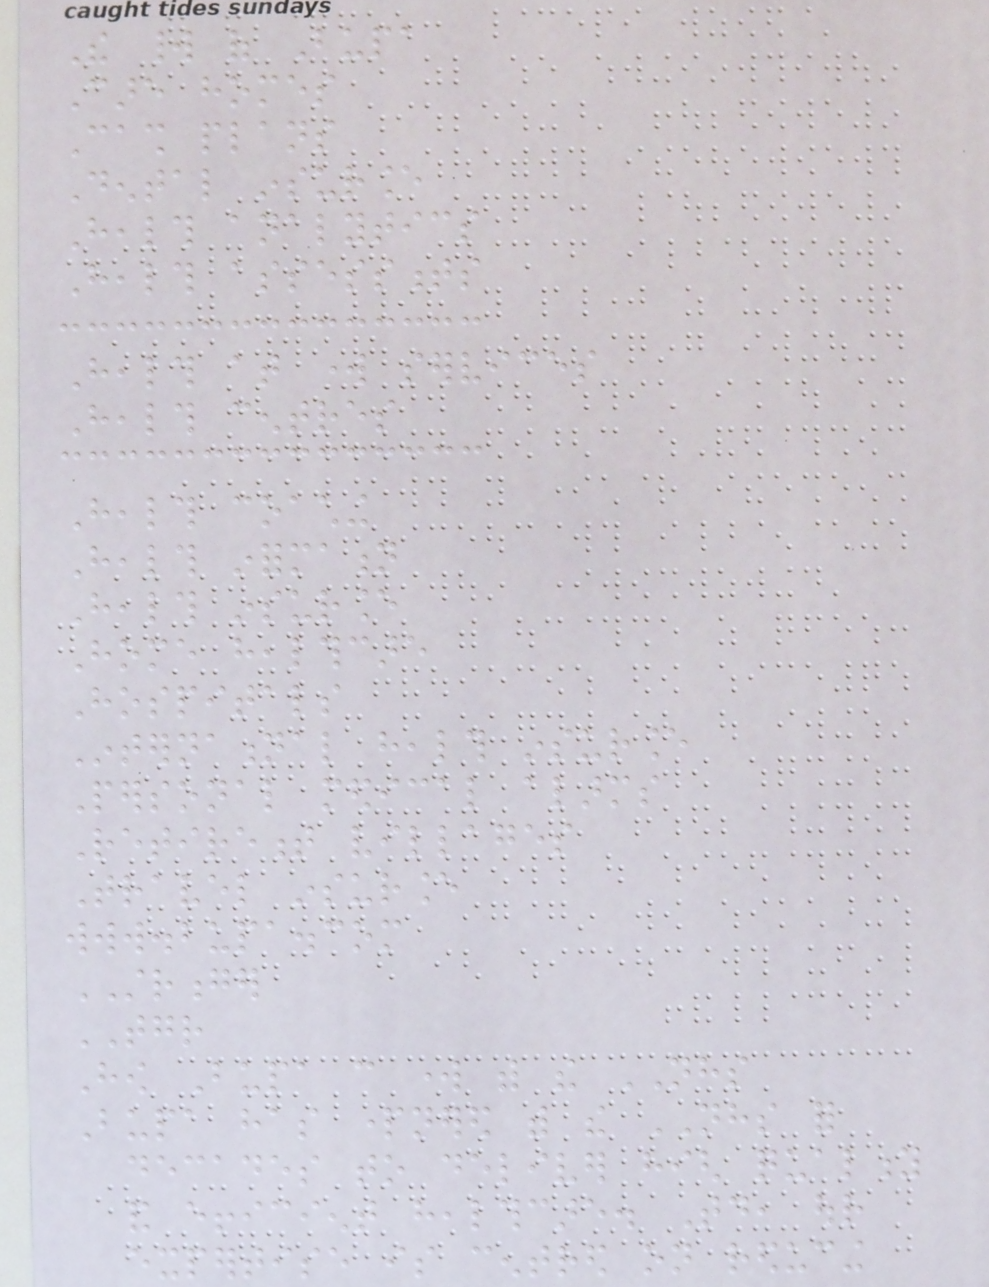The world of Bupa
Care homes
Cash plans
Dental insurance
Health analytics
Health assessments
Health at work services
Health centres
Health coaching
Health information
Health insurance
Home healthcare
Hospitals
International health insurance
Personal medical alarms
Retirement villages
Travel insurance
www.bupa.com
STRONGER
TOGETHER
How Bupa can work with the NHS
Bupa has partnered with the NHS for
decades to deliver high quality
and efficient healthcare. Today, our
expertise is centred on reducing
